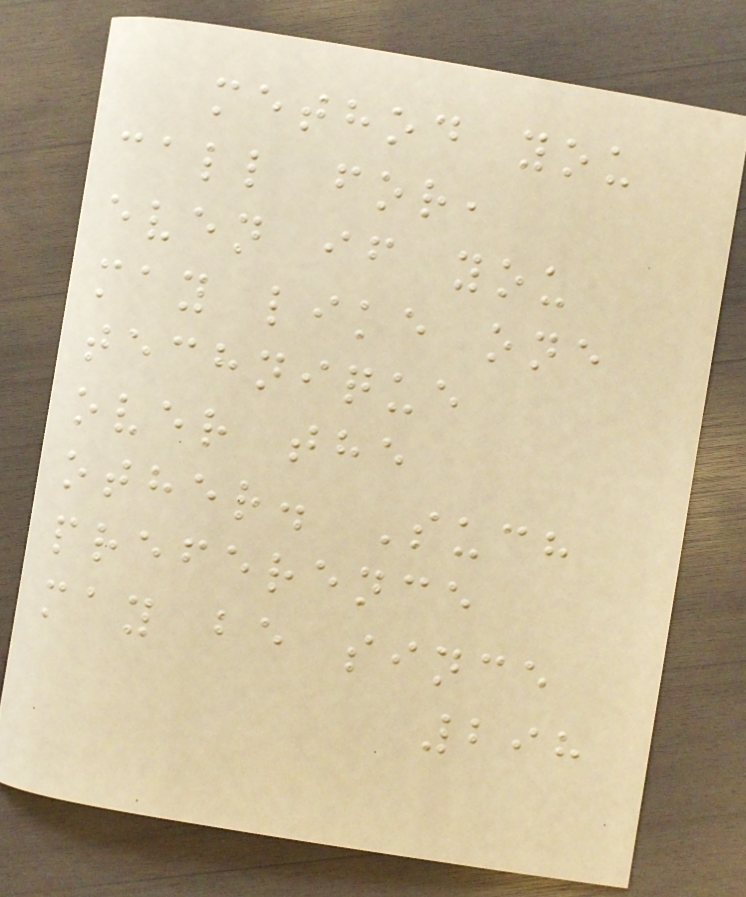method you
call for,
even if you
may like one
technique
over the
other. Such
preference
may be since
298
